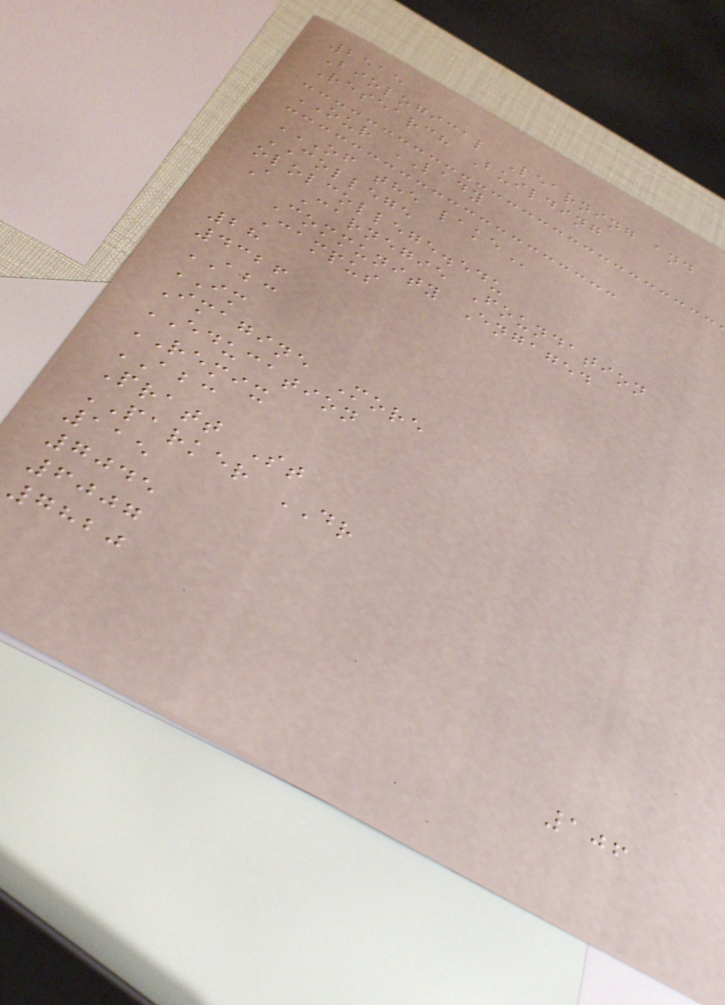2515
Biological Learning and
Research Building
OUR LADY
OF THE LAKE
COLLEGE
ololcollege.edu
A Carnegie Foundation
Community Engaged
Campus
28
4326
ABC
IM
Imagine More
EDUCATION
REMIX
ABC
Pratt St
PARKER DR
115
7045
6007
7820
106
